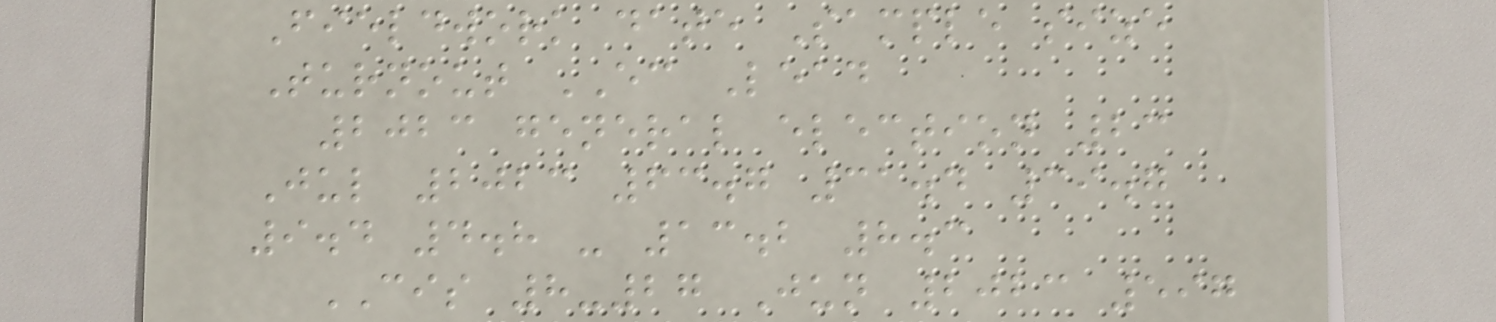Fieldwork date Sample size
Turnout EC Lead
2023 general election 23
Jul 2023 63.7 31.4 39.7
9.4 4.8 - 13.2 8.3
CIS 8-27 Jun 2023 597
